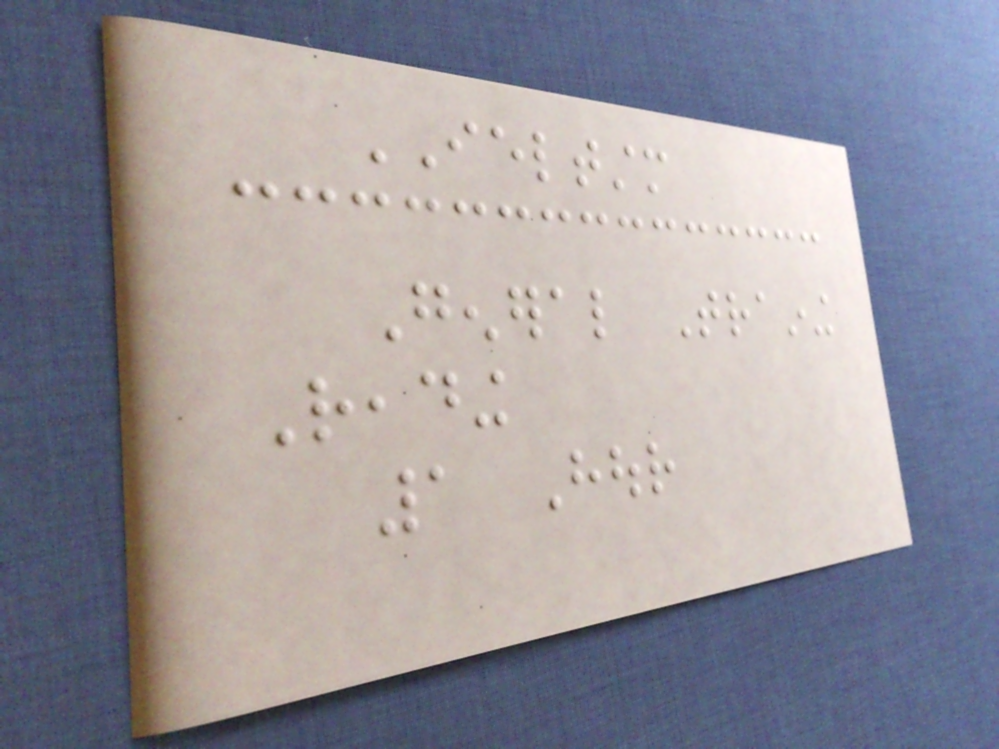IELTSTM
General Training
Reading
1 Hour
